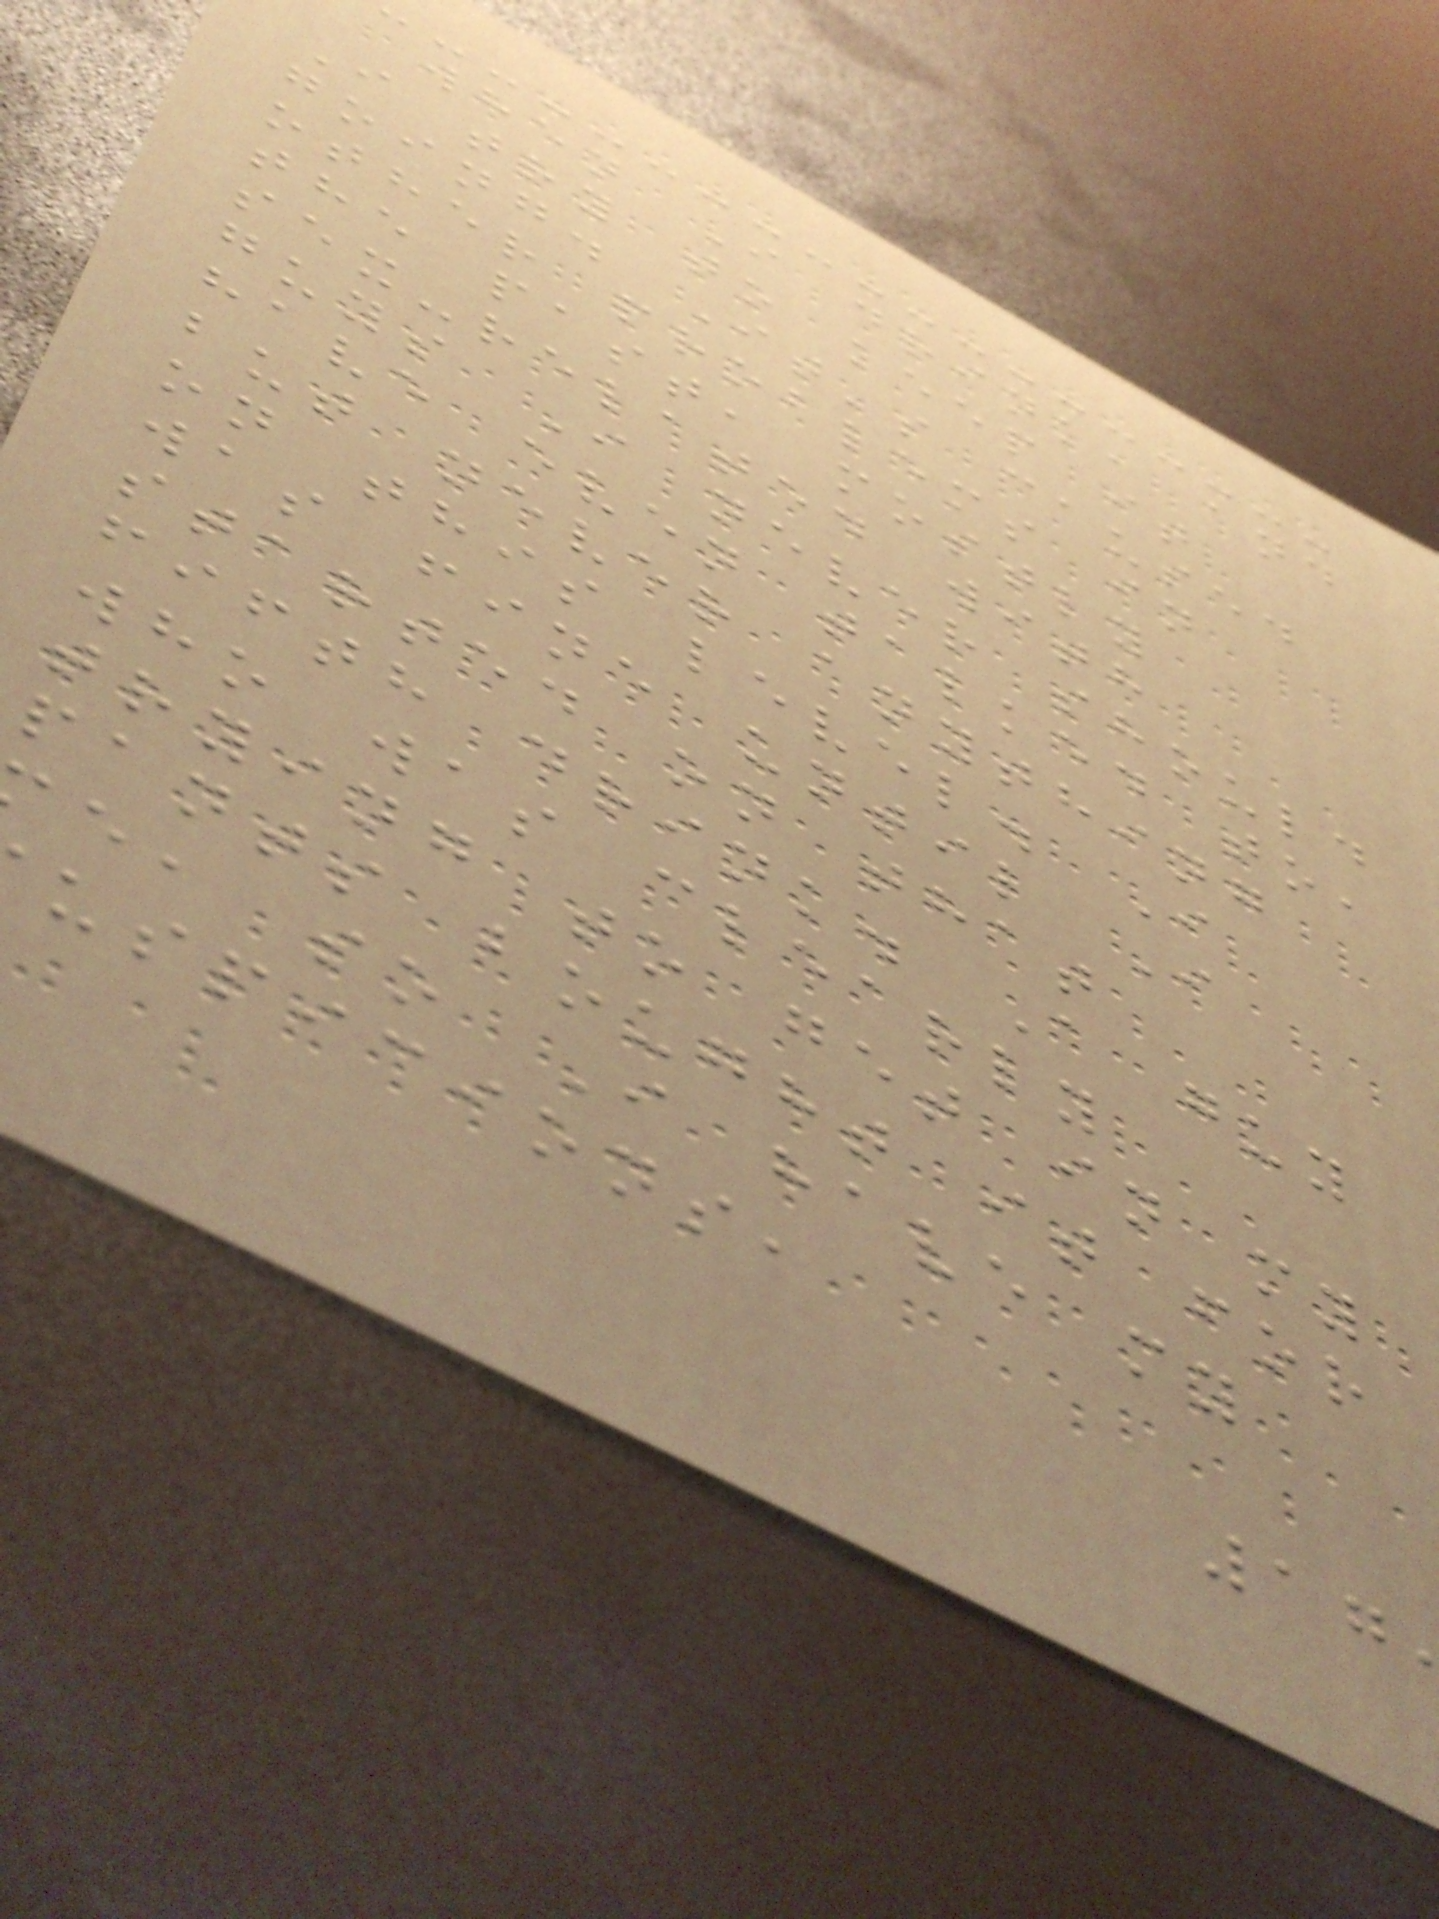when I drink, and
I try to keep it
going. It's caused
other problems in
the past, mostly
sex-related with
guys I never should
have even talked to,
but never anything
on this level. I
was fine until I
started on that
fifth drink. A guy
who was clearly
trying to get in my
pants bought it for
e, so I have my
uspicions,
